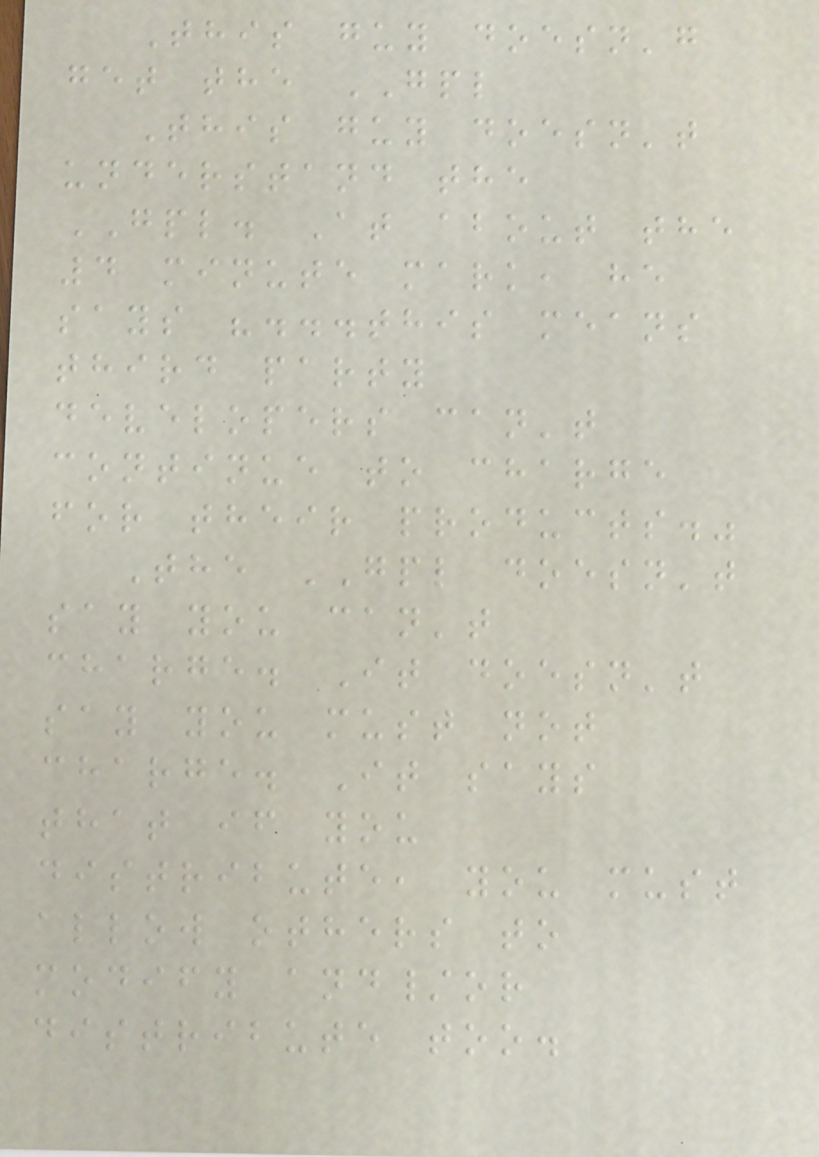This guy doesn'g
get the GPL
This guy doesn't
understand the
GPL. At about the
4 minute mark, he
says "...this means
third party
developers can't
continue to charge
for their products."
The GPL doesn't
say you can't
charge. It doesn't
say you must not
charge. It says
that if you
distribute, you must
allow others to
modify and/or
distribute too.
